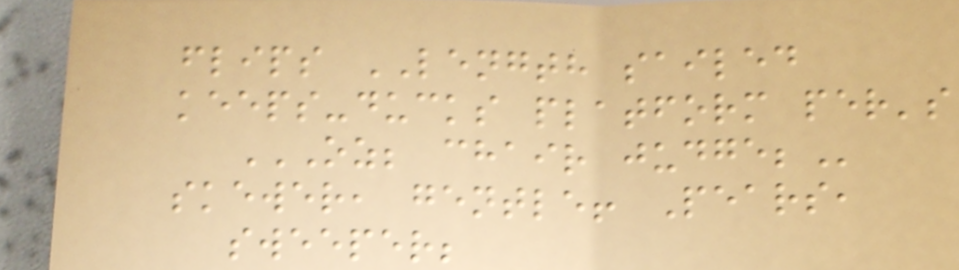flips LENGTH sailed
keeps-ducks platform per's
OZ; CHAIR JUDGE;
skewer, gentle! Pears,
sweeper;
